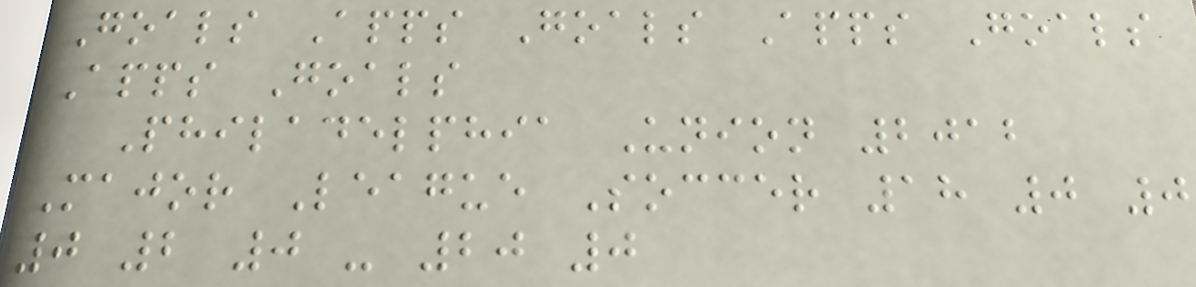Goals Apps Goals Apps Goals
Apps Goals
Philadelphia Union 2012
Major League Soccer 18 0 0
0 2 0 - 20 0
